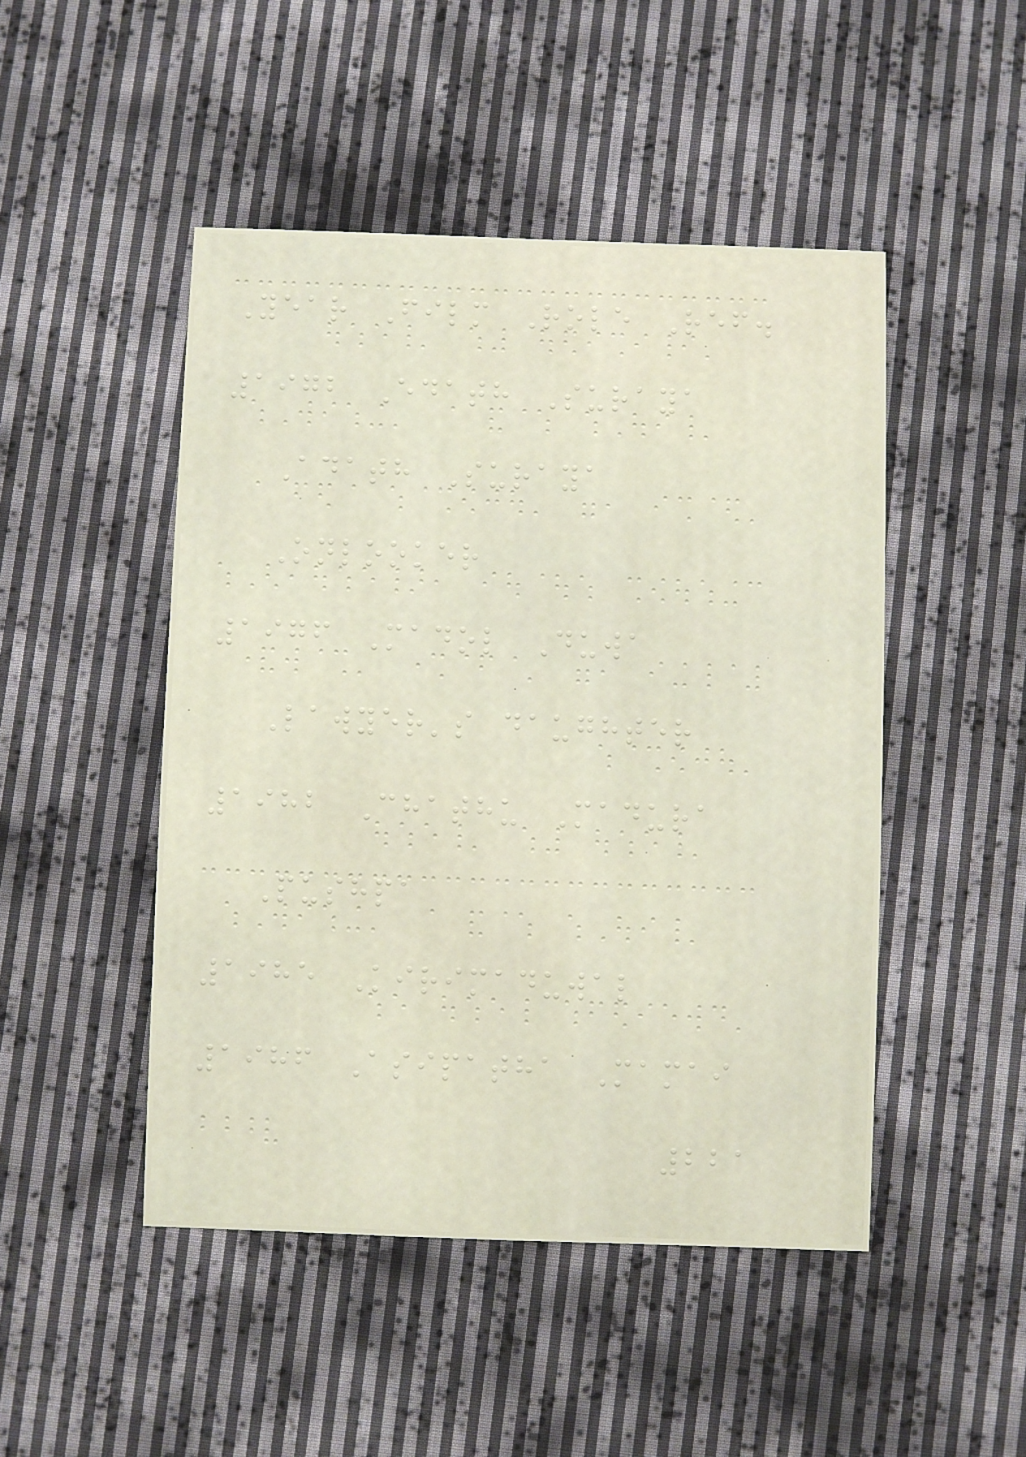Year Film Role Ref.
1972 Edath Suraya
Adath Suraya
Onlooker
1976 Madol Duwa
Lawyer's daughter
1982 Chathu Madura
Pushpa
1985 Kirimaduwal
1986 Asipatha Mamai
221
